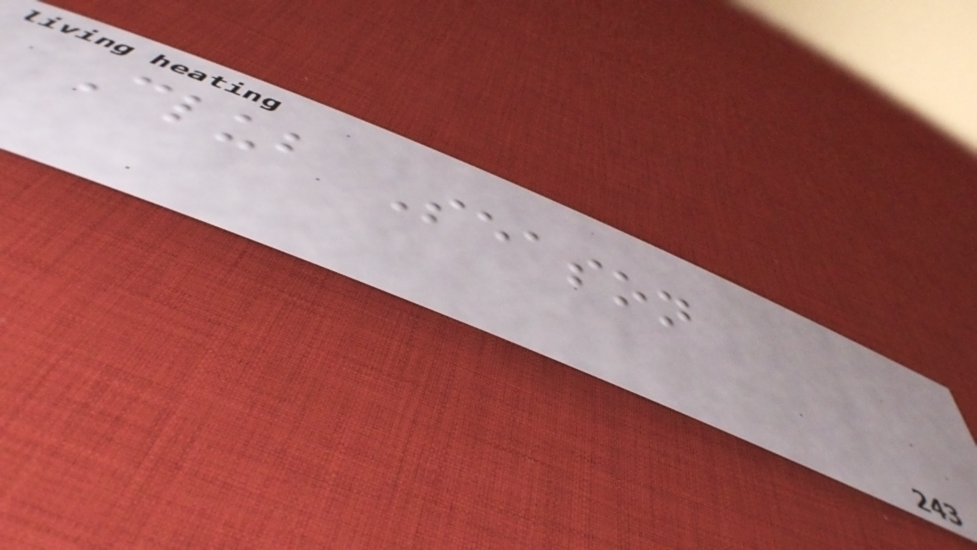Club Season
